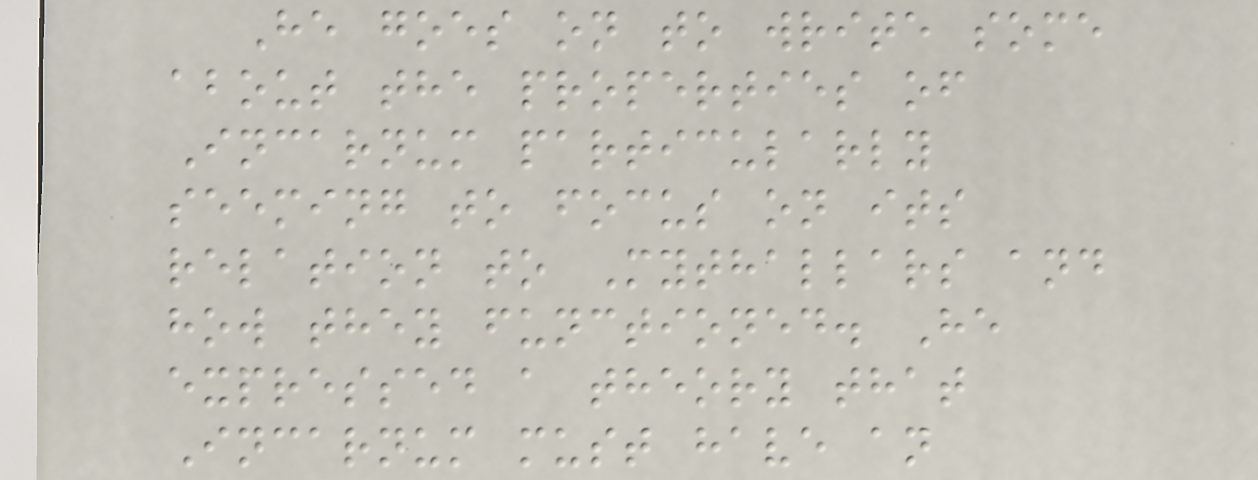He goes on to write some
about the properties of
Incarnum particularly
seeming to focus on its
relation to Mythallars and
how they functioned. He
expressed a theory that
Incarnum must have an
